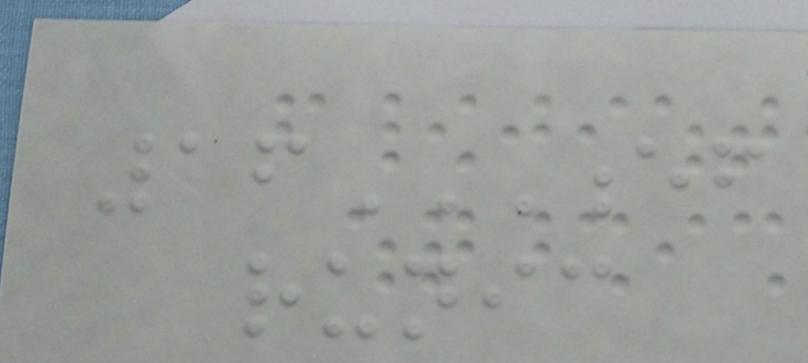16EF
RUNIC
